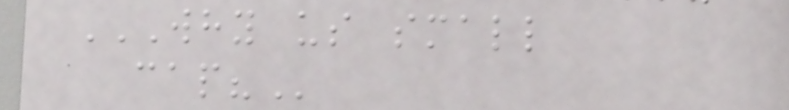WHY US SMALL
CAP?
